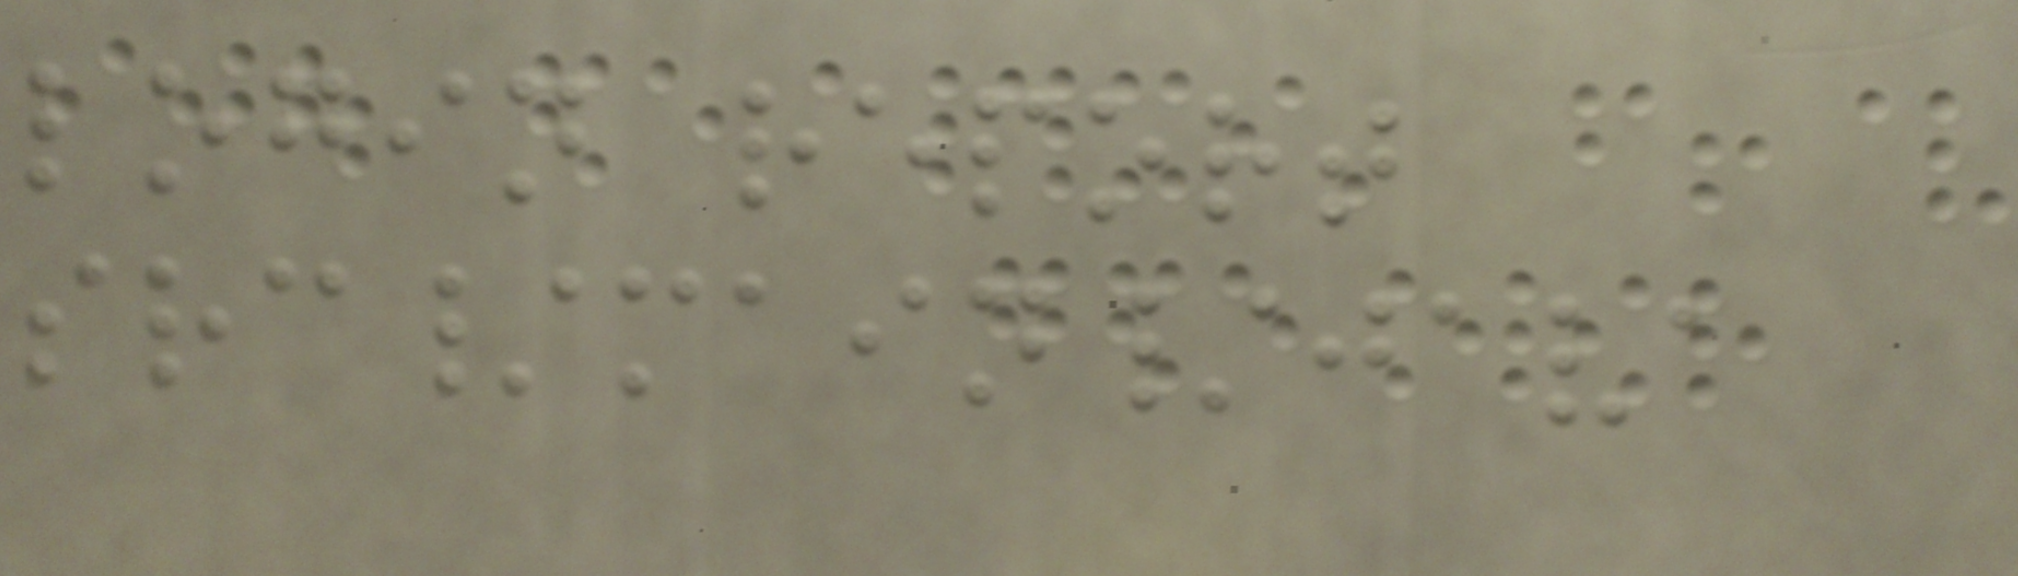login report
src/main/java
